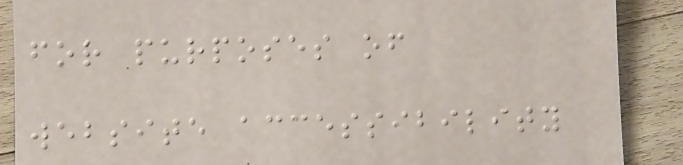for purposes of
website accessibility
